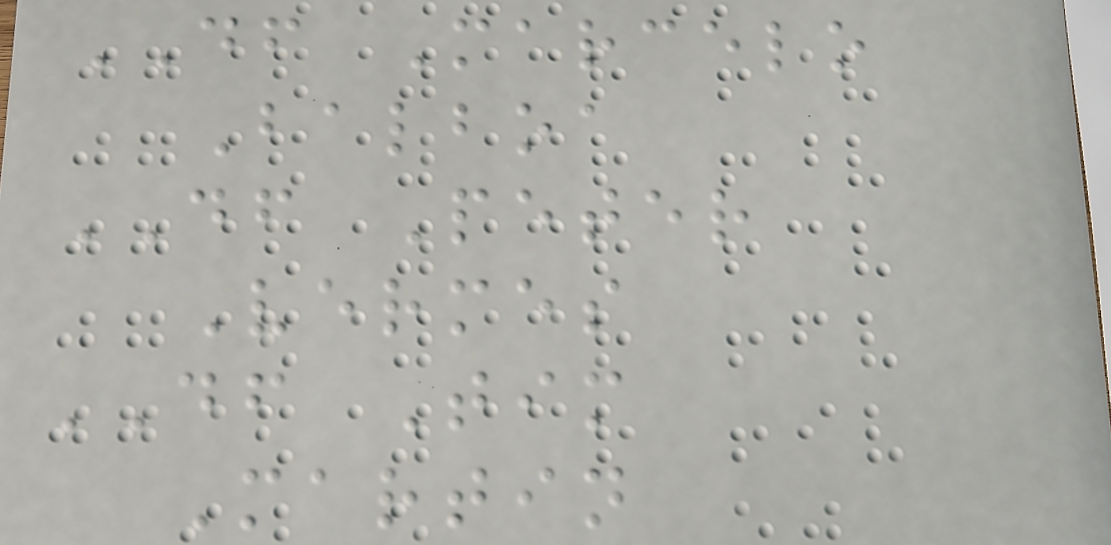DF Marcelo
Balboa
DF Peter
Vermes
DF Tim
Martin
